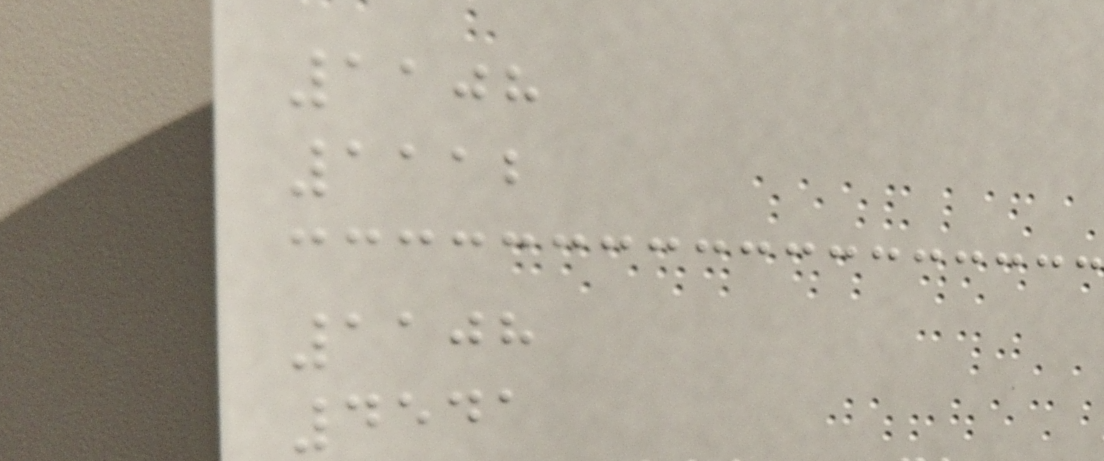1108
1112
1108
4541
